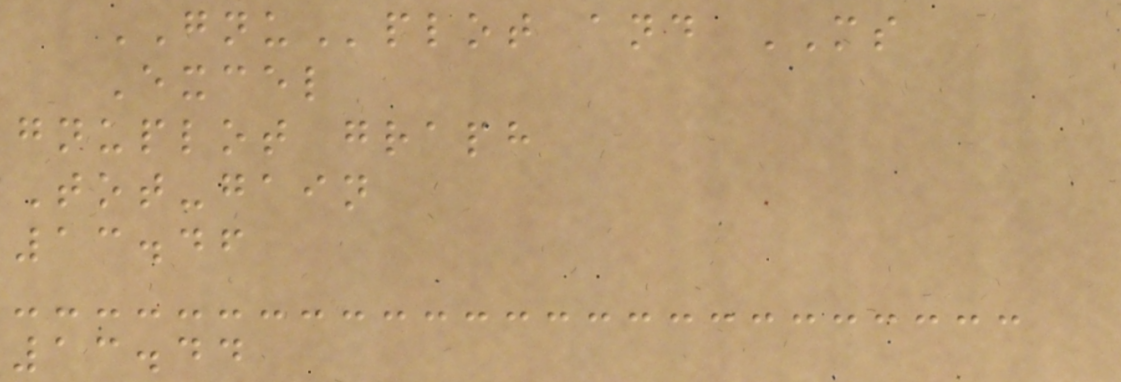GNUplot and MS
Excel
gnuplot graph
Tot-gain
13.46
13.44
